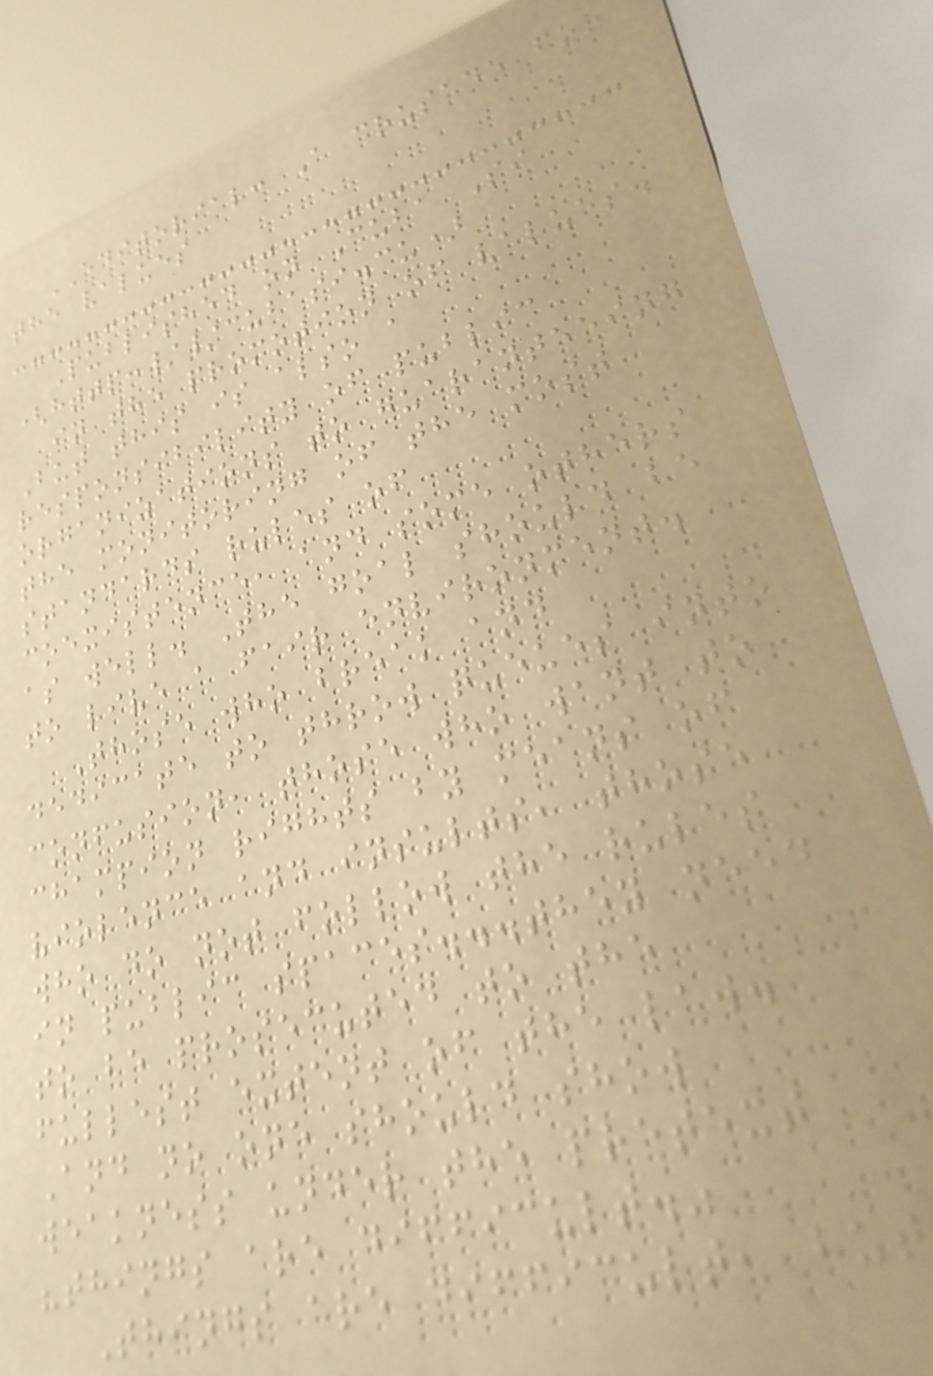EDITORIAL: A crusade for
the values
Published on Cuba Si
(http://cubasi.cu)
in the promotion of values.
But this is also a
responsibility of public
organizations to guaranteeing
the monitoring of the most
standards rules of
coexistence, and some others
as well. The goal should be
to live a fair environment.
Those who break and
dedicate to throw queues into
confusion, those who want to
champion rights by means of
violence and insults, those
who do not follow the rules
in public spaces...they need
to be prosecuted to the
fullest extent of the law.
And no one should show
weakness under the pretext
"things are difficult."
Things are difficult, but
